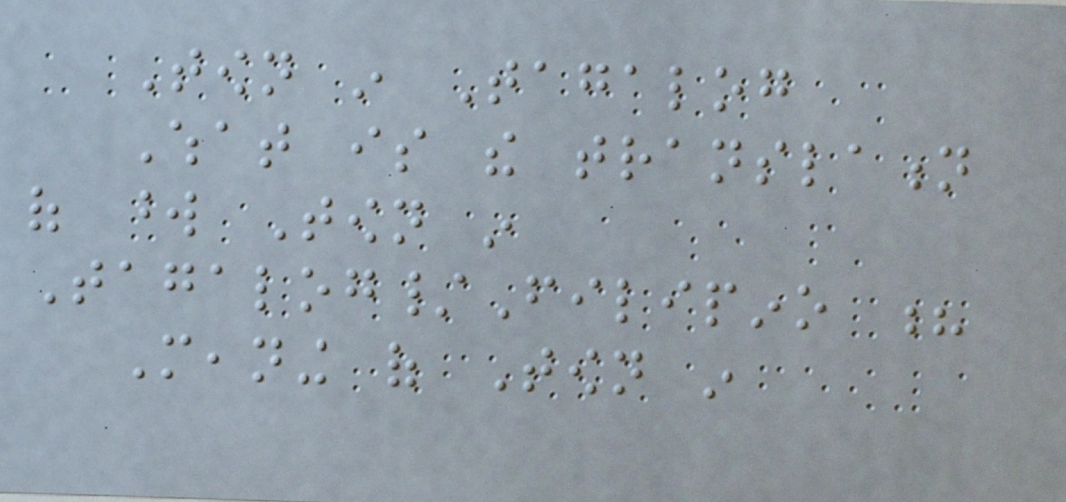Town in Tagalog
What is the translation
of word Town in
Tagalog/Filipino ?
Meaning of Town in
